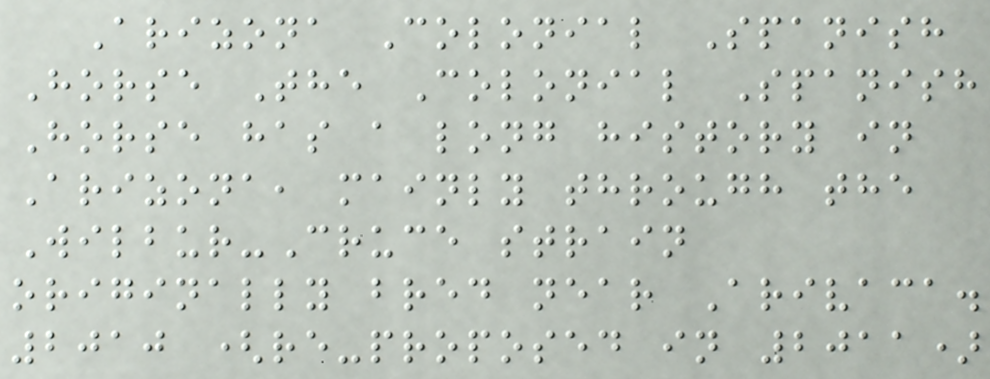Arizona Colonial Spanish
Horse The Colonial Spanish
Horse has a long history in
Arizona, mainly through the
Wilbur-Cruce strain
originally bred near Arivaca.
2010 (re-proposed in 2011)
